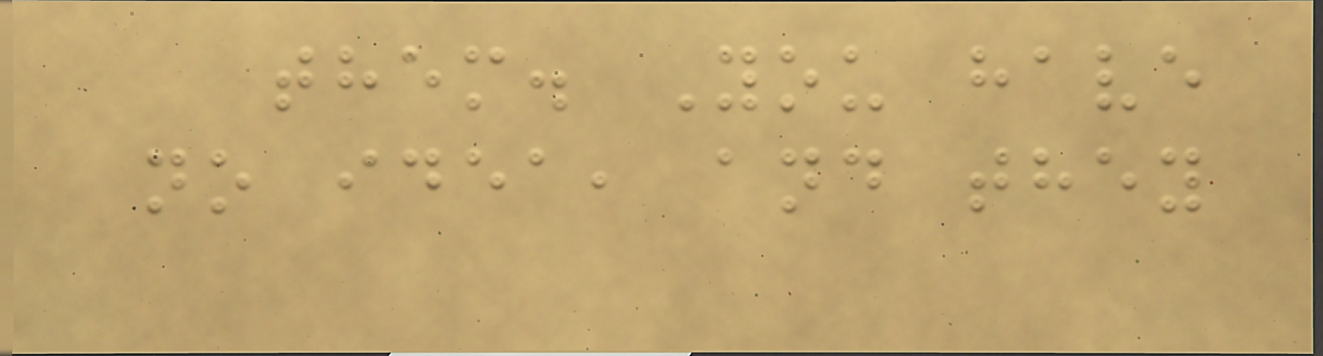them. You have
no idea, and they
